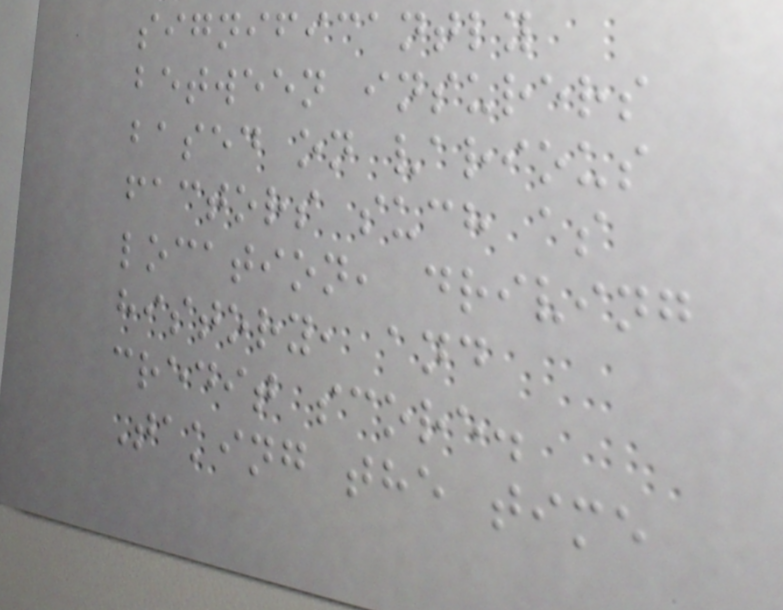significantly
between insurers
based on various
factors such as
location, driving
history, and
credit score.
Taking the time
